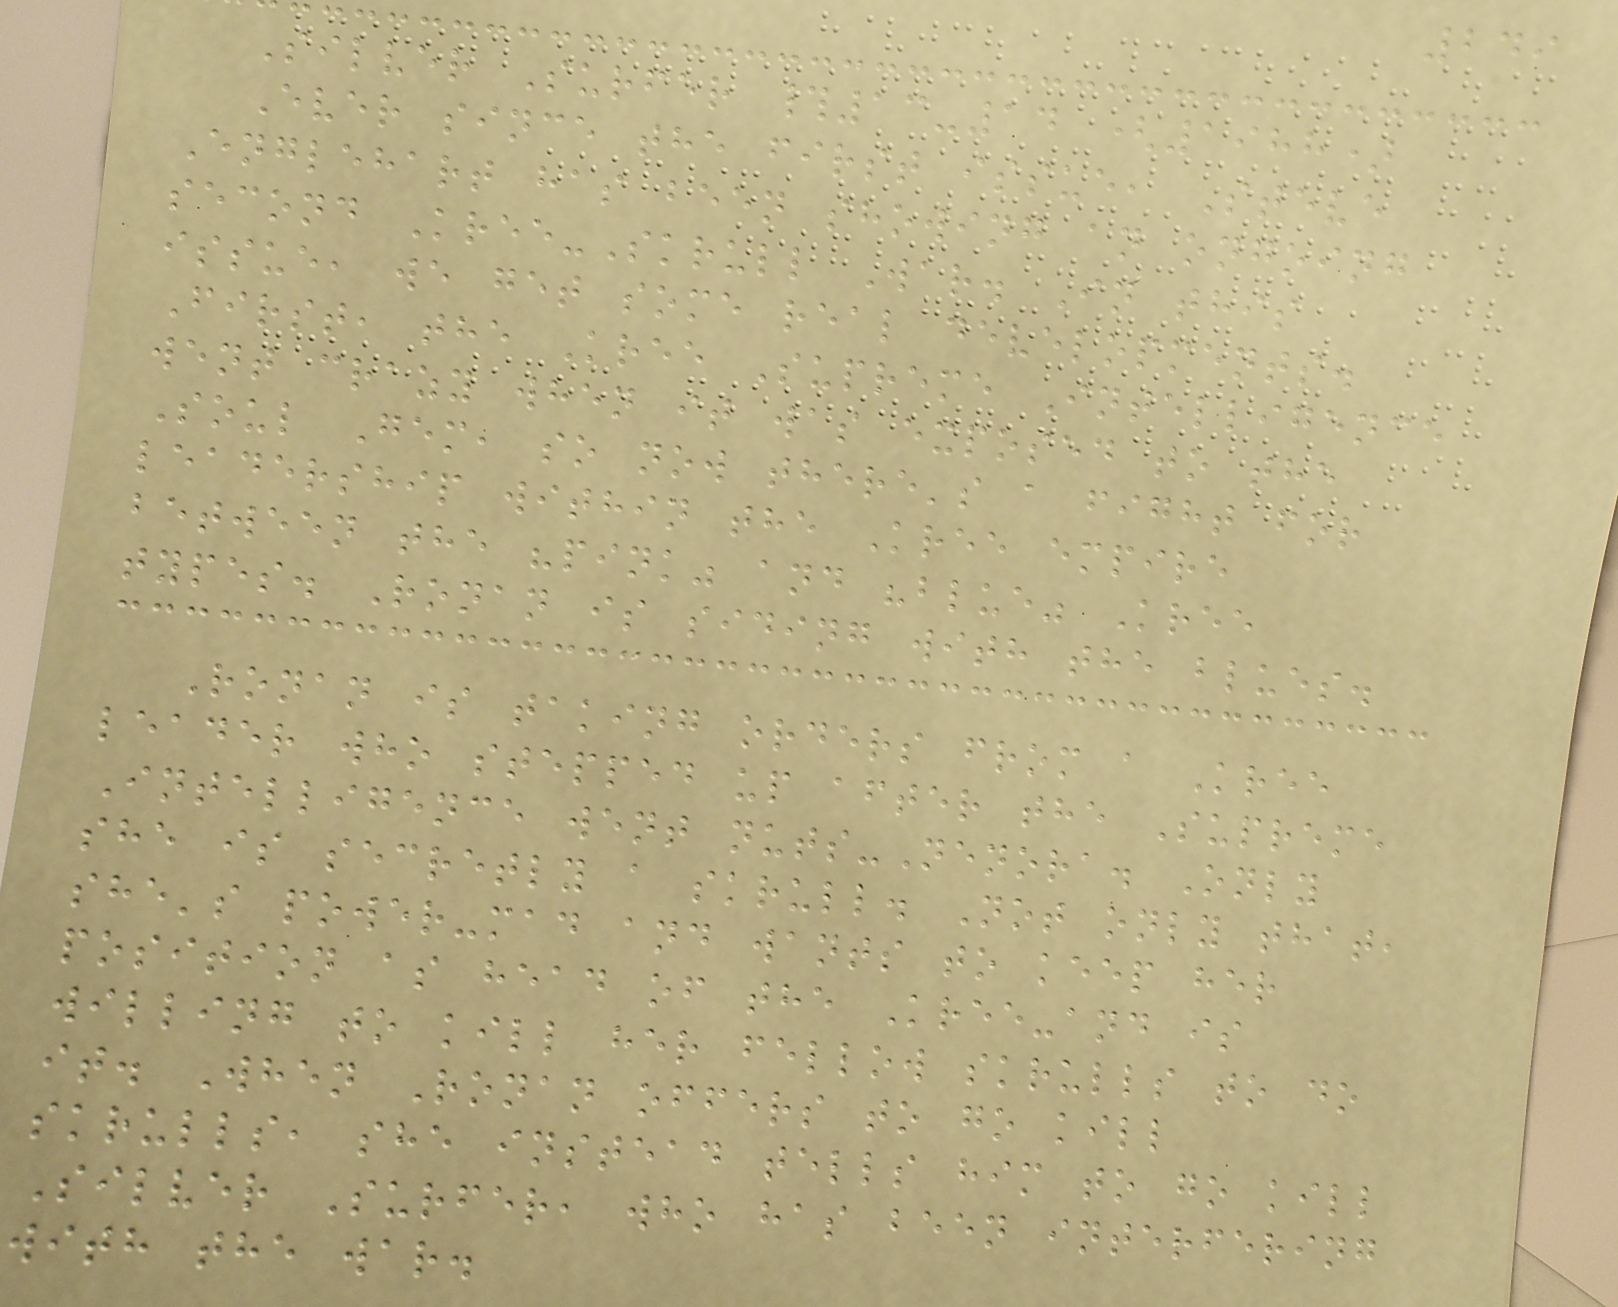249
Silver Surfer #13-14 (1988)
Ever since the first issue, Steve
Englehart has been showing an ongoing
second Kree-Skrull War. In this
issue, we get some real developments.
First, the Kree Supreme Intelligence
went crazy when it was exposed to the
Soul Gem, so now there's a fight for
leadership within the Kree empire
between the "pink" and "blue" Kree
types. Ronan is siding with the blues.
Ronan is taking orders from a Kree
leader who stepped up after the Supreme
Intelligence went nuts-Nenora. Only
she is secretly a skrull. Not only that,
she's power-mad and wants to keep her
position as head of the Kree-and is
willing to kill her fellow skrulls to do
it. When Ronan offers to go kill
skrulls, she instead tells him to go kill
Silver Surfer, who has been interfering
with the war.
